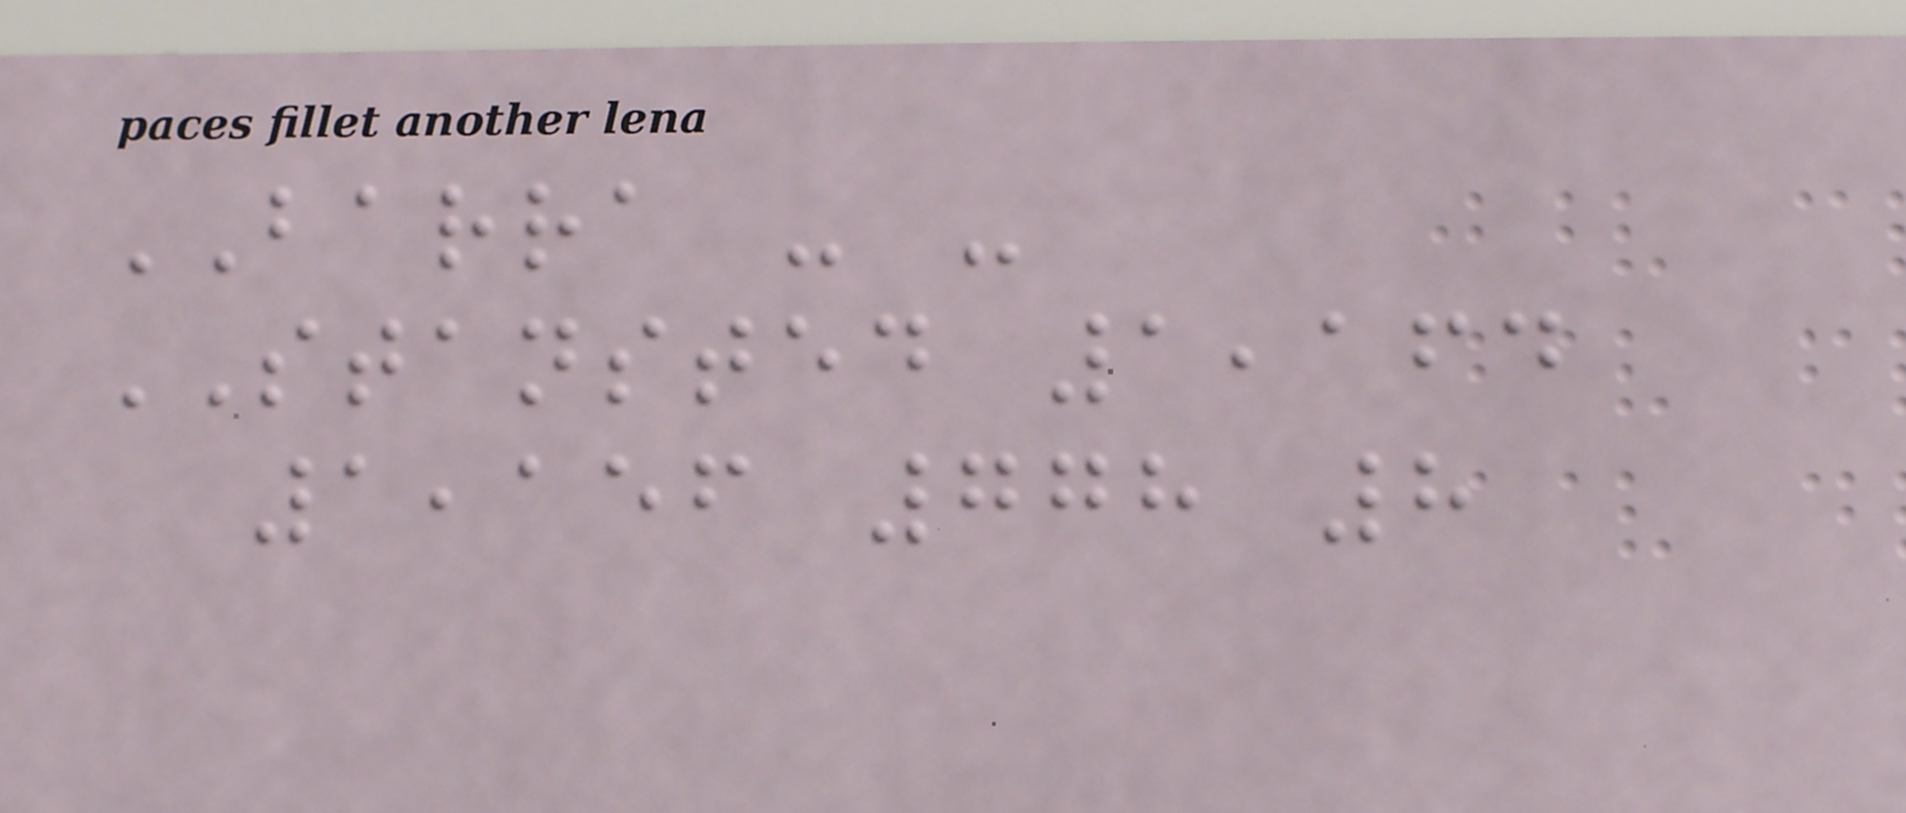BARRA - -
STANSTED 1,164
1,156 778 8
